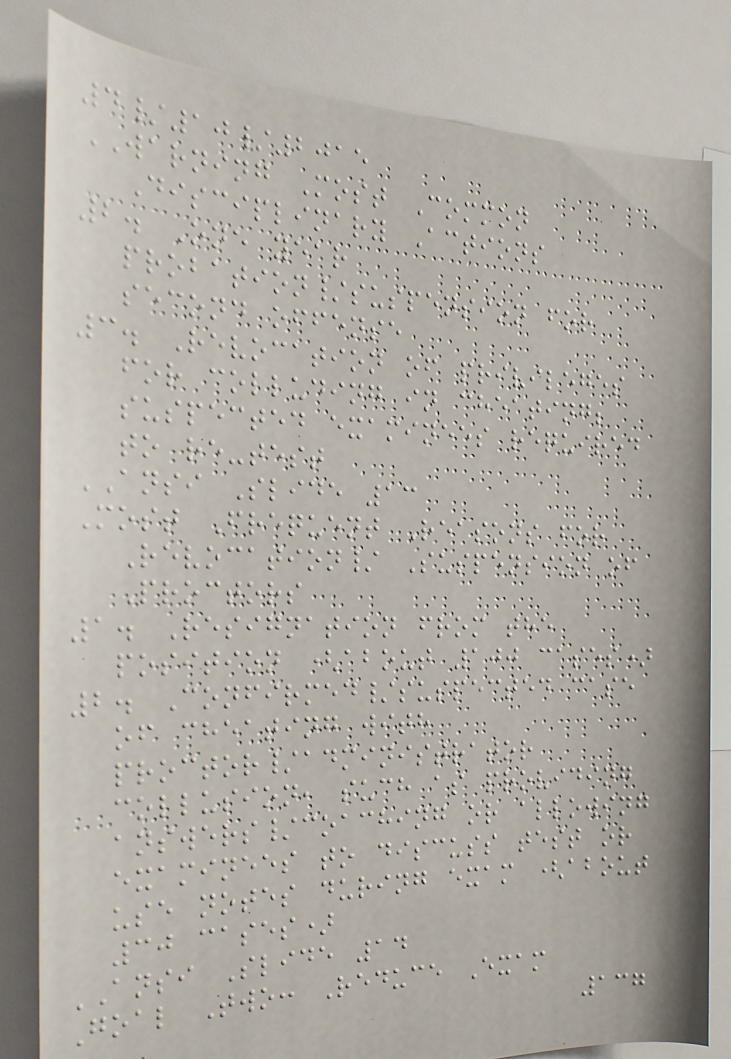4/10/2015
WARNING Most Common
Disciplinary Actions
2. One year
probation/suspension for
second offense
3. Revocation of privileges
for colluding in cheating;
suspected examinees required
to re-test
ANSI Slide 13
Most Frequent Reasons for
Revocation/ Suspension of
Proctors
1. Resignation from the
position (about 100 cases)
2. Confirmed/suspected case
of cheating with
proctor/administrator
collusion, such as providing
answers/coaching or allowing
examinees to discuss test or
use notes during exam (about
30 cases)
ANSI Slide 14
Goal Two: Reduce Exam
137
